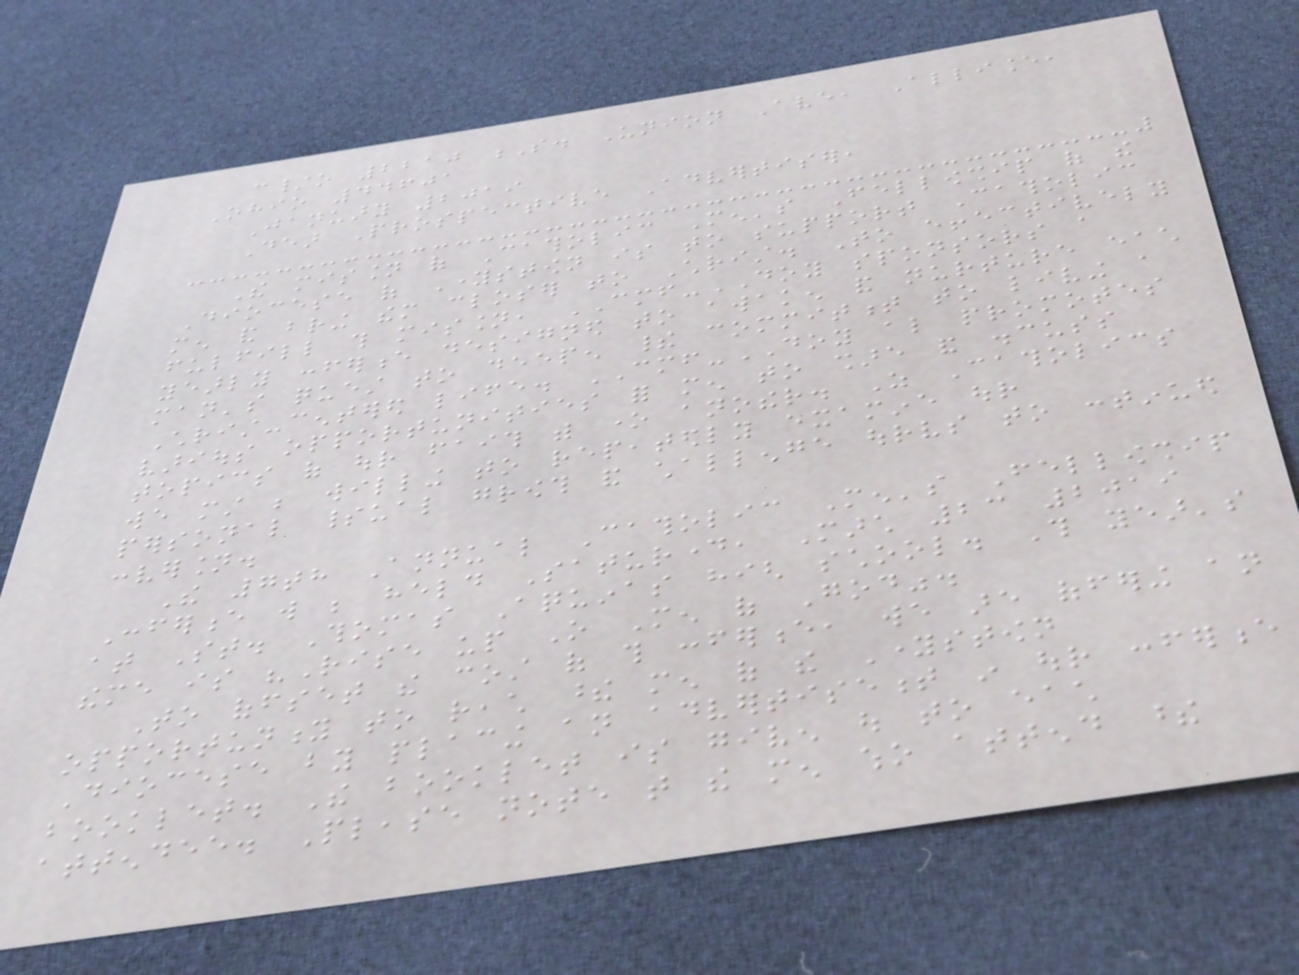c/o 2210 S. Union Ave, Alliance,
Ohio 44601
January 2019
Dear Prospective Advertiser,
The mission of Catholic Men's Fellowship of the
Diocese of Youngstown is to support Catholic
men and bring them closer to Christ. To effectively
fulfill this mission, CMF-DOY sponsors a
yearly conference designed to awaken and nurture each
man's quest to deepen their commitment to living a
Christ-centered life. CMF-DOY also promotes
various opportunities for men to share and discuss
topics of our faith with one another. As Catholics
we must be willing to repeatedly examine our
personal spiritual growth and challenge ourselves to continued
conversion.
The 7th Annual Catholic Men's Fellowship
Conference will be held Saturday, March 23 2019
at St. Thomas Aquinas high school. This year's
theme is "Rise up O Men of God".
To offset the cost of this conference, we are offering an
opportunity to reach these men of the Youngstown
Diocese by placing an advertisement in our conference
booklet. The booklet is given out to each
attendee. Please note that the men who attend these
